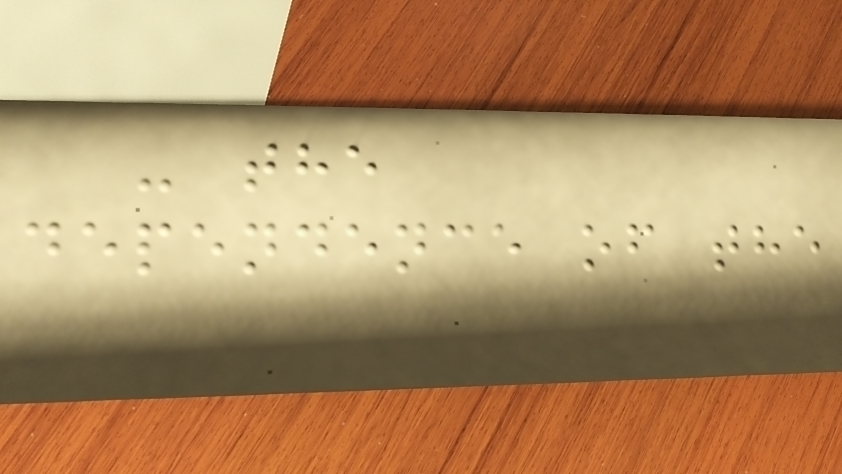- the
dependence of the
